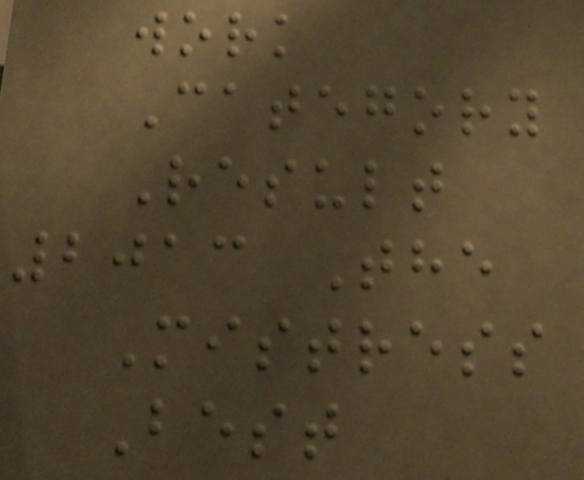work
Category
Result
2013 The
Mistress
Best
